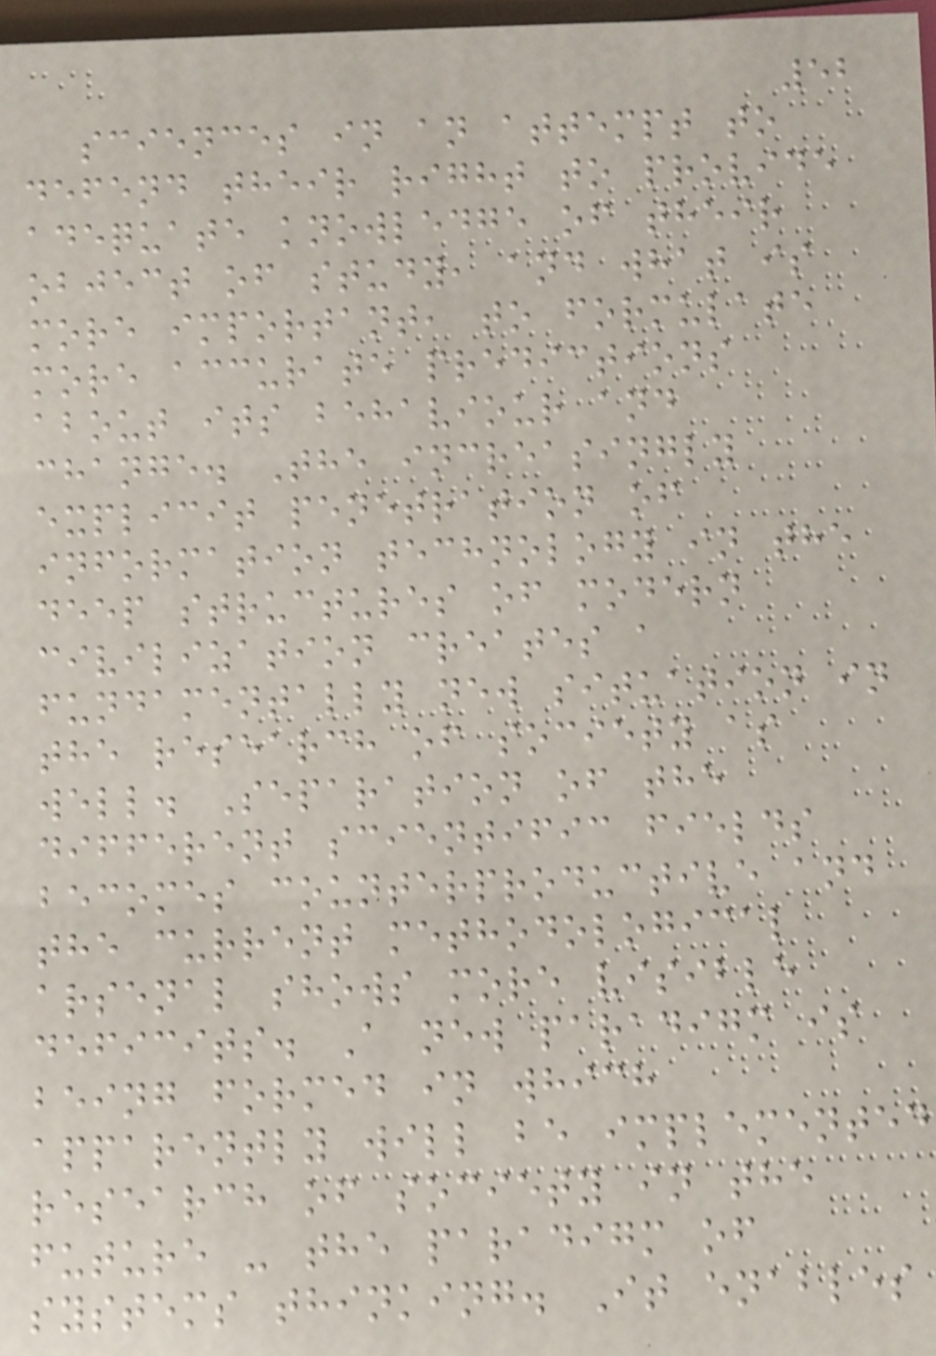52
sciences in an attempt to
defend their right to provide
adequate knowledge of their
object of study, and what is
more important, to formulate
more accurate predictions
about its behaviour and
change. The increasingly
explicit penetration of
information technology in the
deep structures of modern
civilization creates a
fundamentally new situation in
the research of society as
well. Separation of the
different scientific fields
becomes counterproductive and
the current methodological
arsenal shows more visible
deficits. A new paradigm is
being formed in which
apparently will be implemented
research of society in the
future - the paradigm of
systems thinking. It enables
